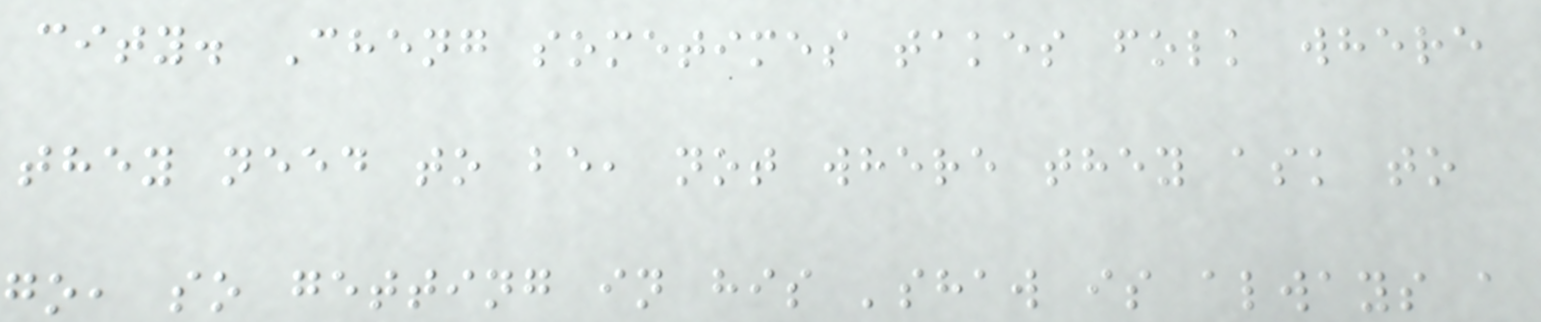city. Cheng sometimes takes folk where
they need to be, not where they ask to
go, so getting in his 'shaw is always a
